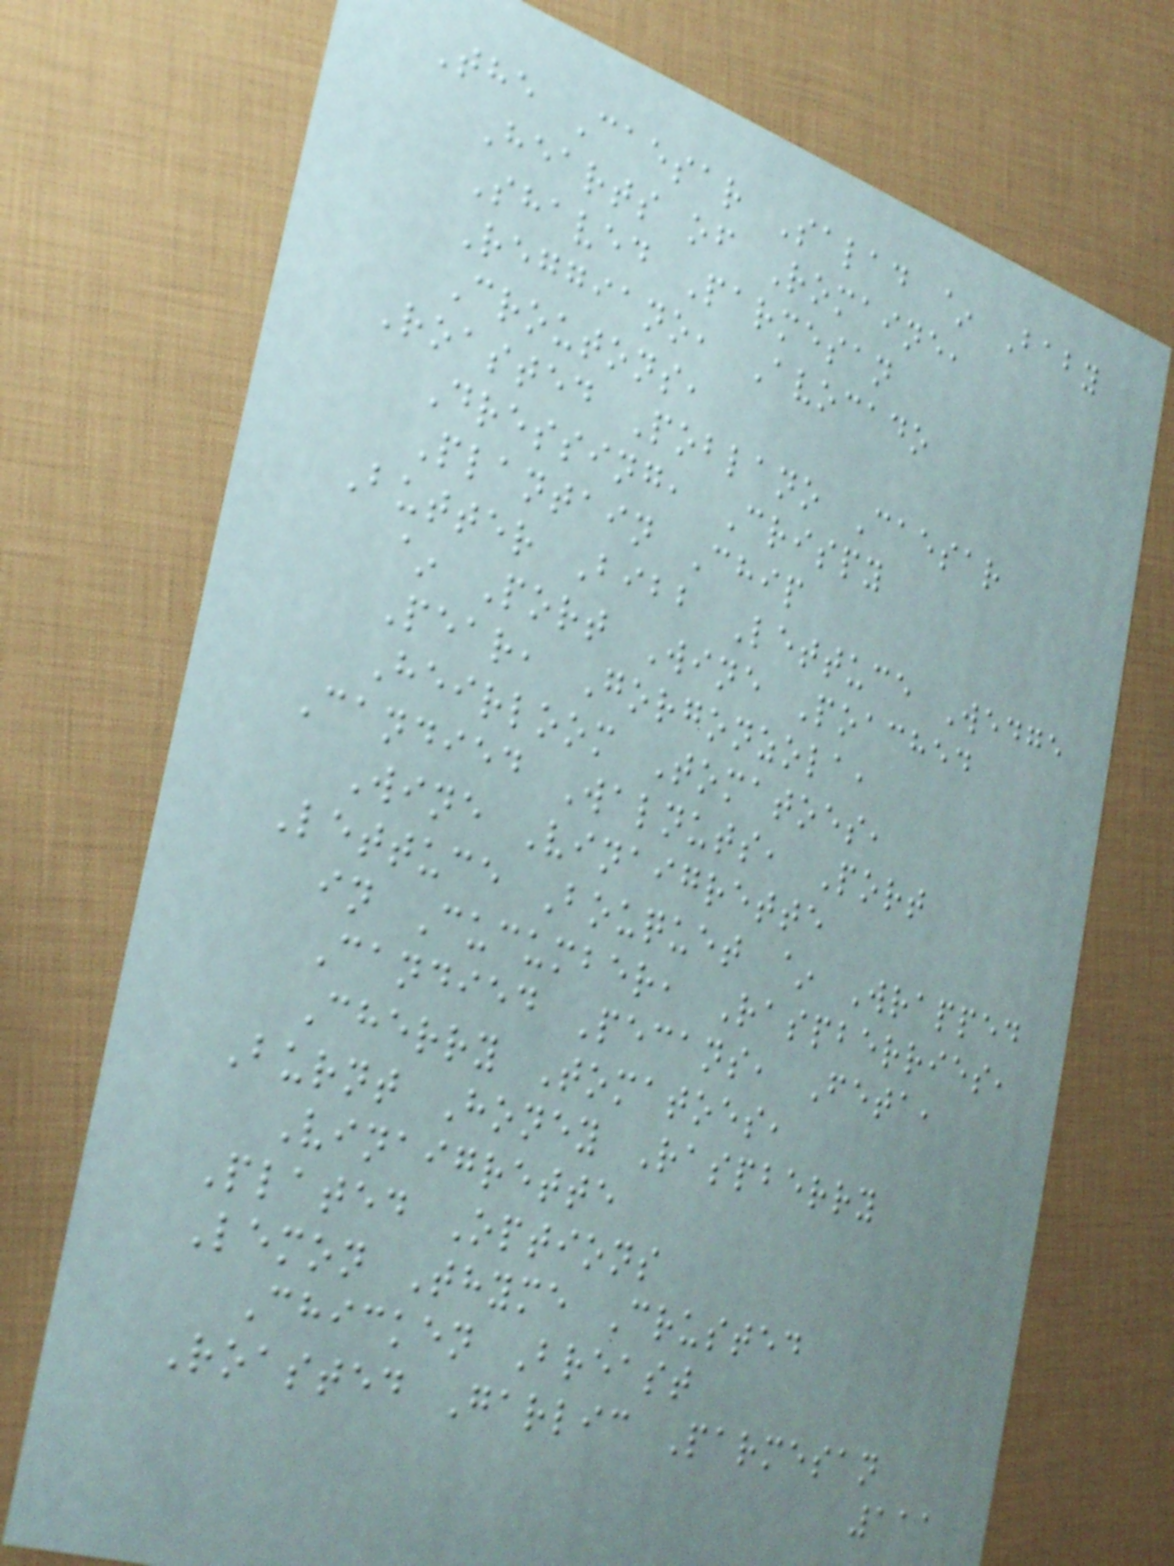The Caesar Salad ~ Baby
Hearts of Romaine,
Shaved Parmesan
Reggiano, Avocado
Croutons,
Roasted Poblano Caesar
Dressing, Crispy
Plantain Chip
Butter Bibb Lettuce Wedge
~ Port Wine Poached
Pear, Gorgonzola,
Heirloom Tomatoes,
Candied Walnuts, Port
Wine Vinaigrette
Lettuce Bouquet ~ Wrapped
in Cucumber, Raspberries,
Candied Pecans, Feta,
Cherry Tomatoes,
Burnt Honey Raspberry
Vinaigrette
Plated Options
Lemon Thyme Crusted
Chicken Breast
Roasted Garlic Parmesan
111
